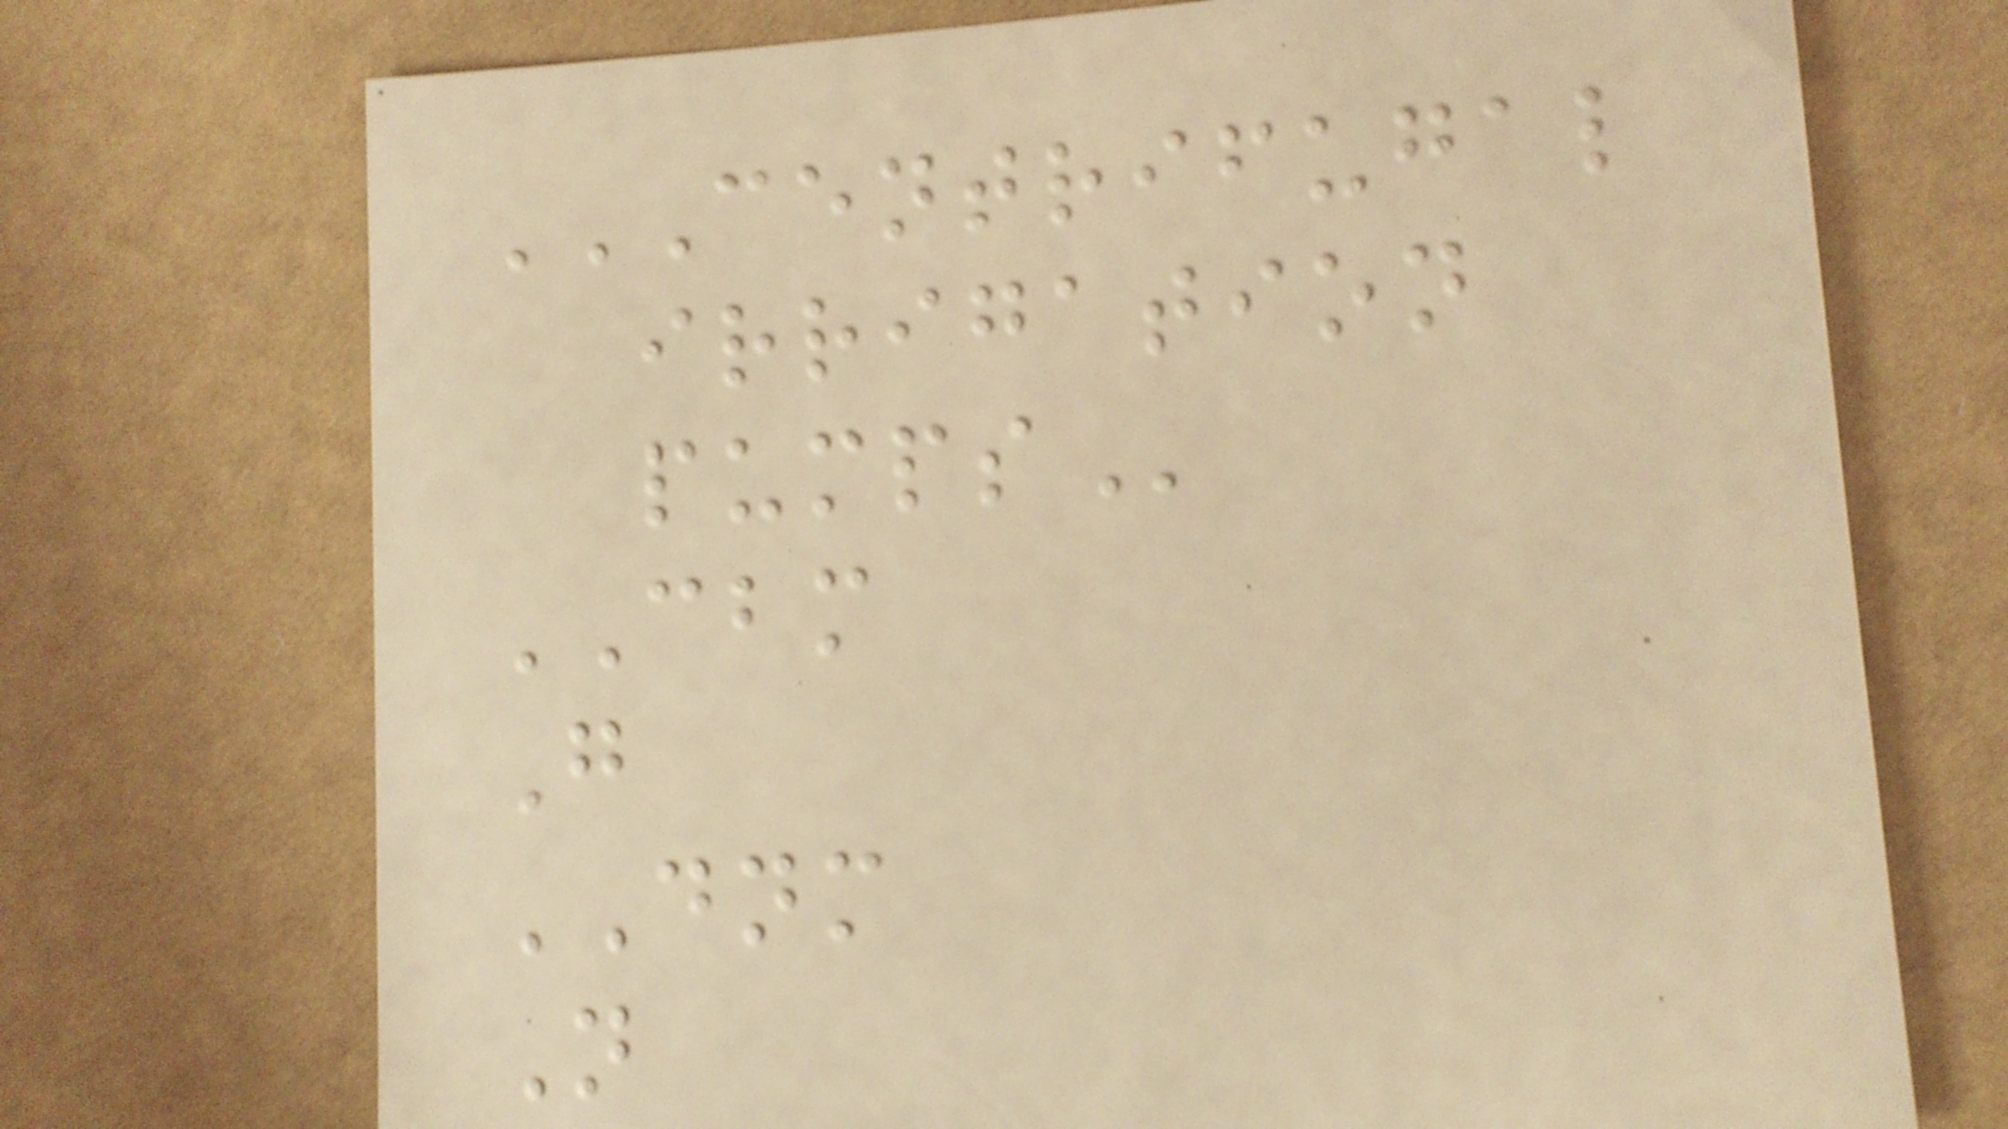CENTRIFUGAL
IRRIGATION
PUMPS
CBM
G
DNM
N
